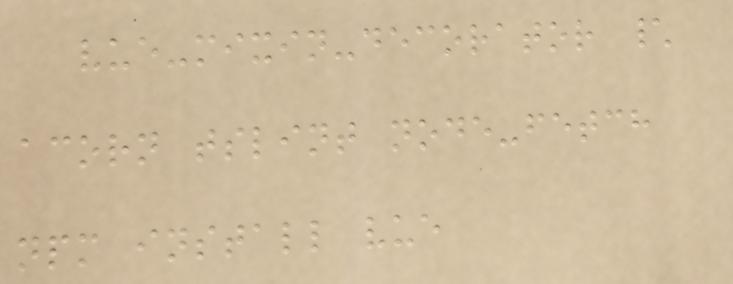vue-mixin-decorator \
acorn tslint node-fetch
npm install vue
